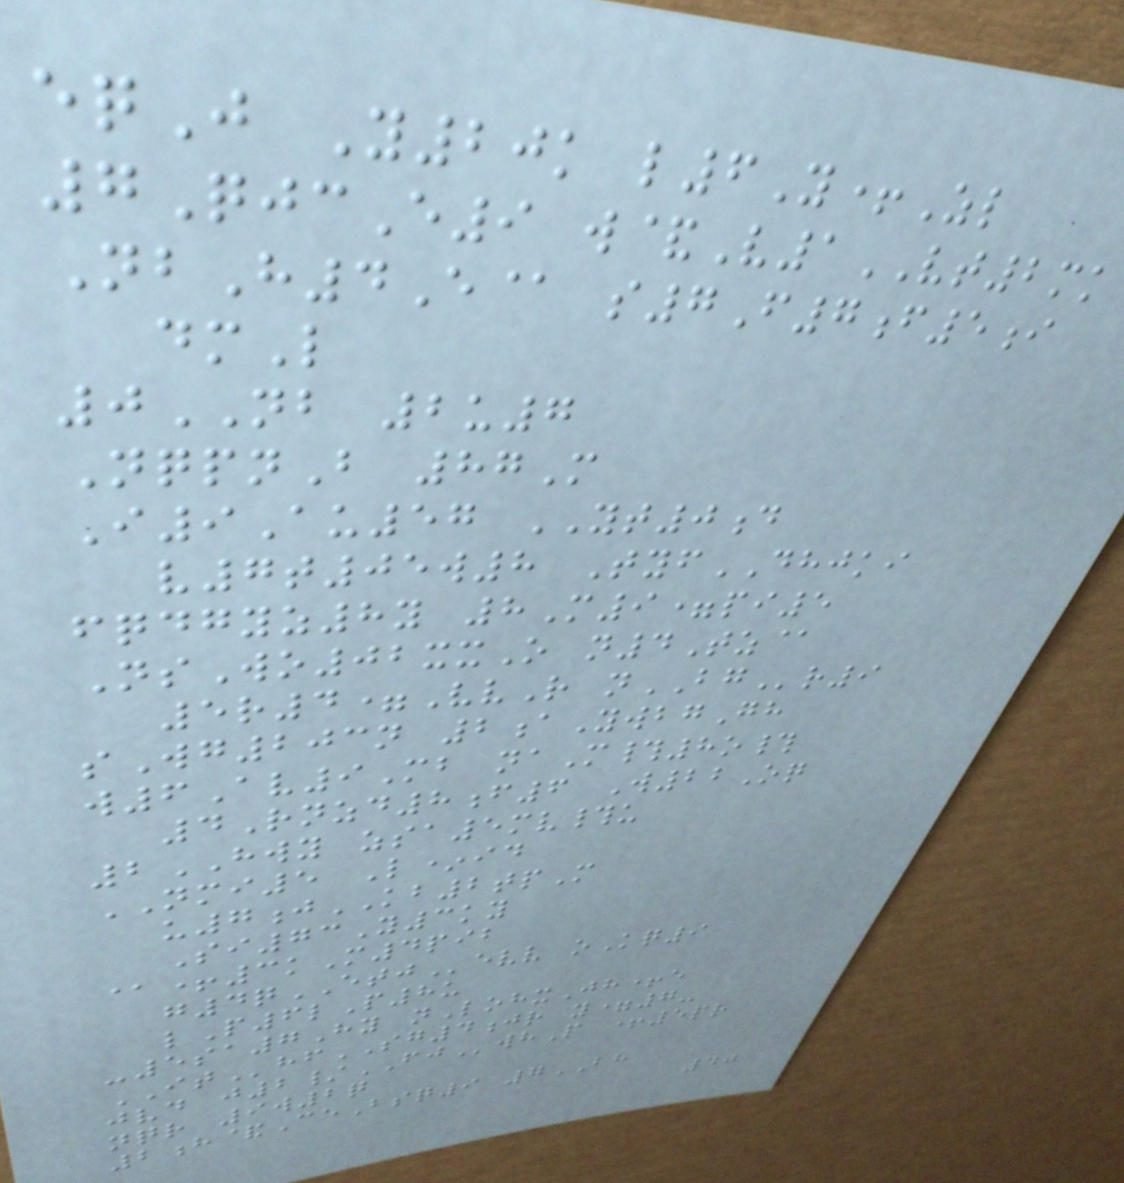eqJ Y20k l6Y+Zl
7QjcE9 w&V1VT2mk
NbH4E@ s7F7f5i
dmL
0NB 2u7
NqpnB 87M
I9Au57 YT0d
v7t05w8 TyfDHJKI
fqdgyz8y 8M9=pi5
NsWo02xxO n4Tz@
5r4=VvR nBGr9
sWg203n 2aYwbgGh
w6Av9Mb naM#8o#
4Rnzd8f6 W22Oq
2HWY zsa5mv#u
NMI5 L*id
u7jKB2tpM
Si73Y3ky
@+3kM4pib
g4qETJevv oKq9
lP6lP8u
-5sa7Hy nLohxJh+e
IThfSG4jr y=7-
jvd j2/FJwhP +5pr
nqr 9w2q
2h&CeBsq9 7BH
40
